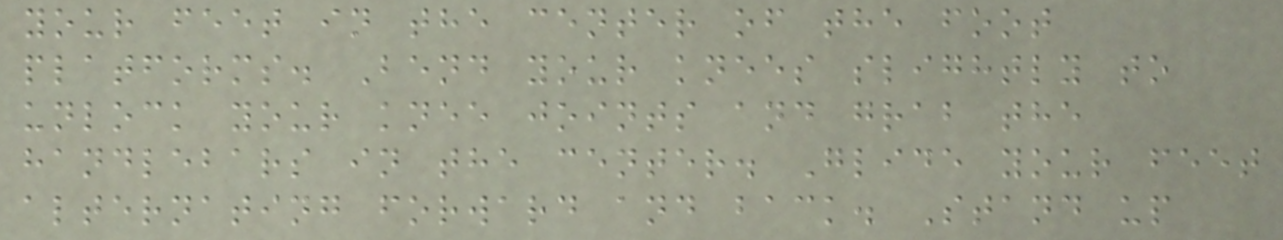your feet in the center of the foot
platforms. Bend your knees slightly to
unlock your knee joints and grab the
handlebars in the center. Glide your feet
alternating forward and back. Stand up
